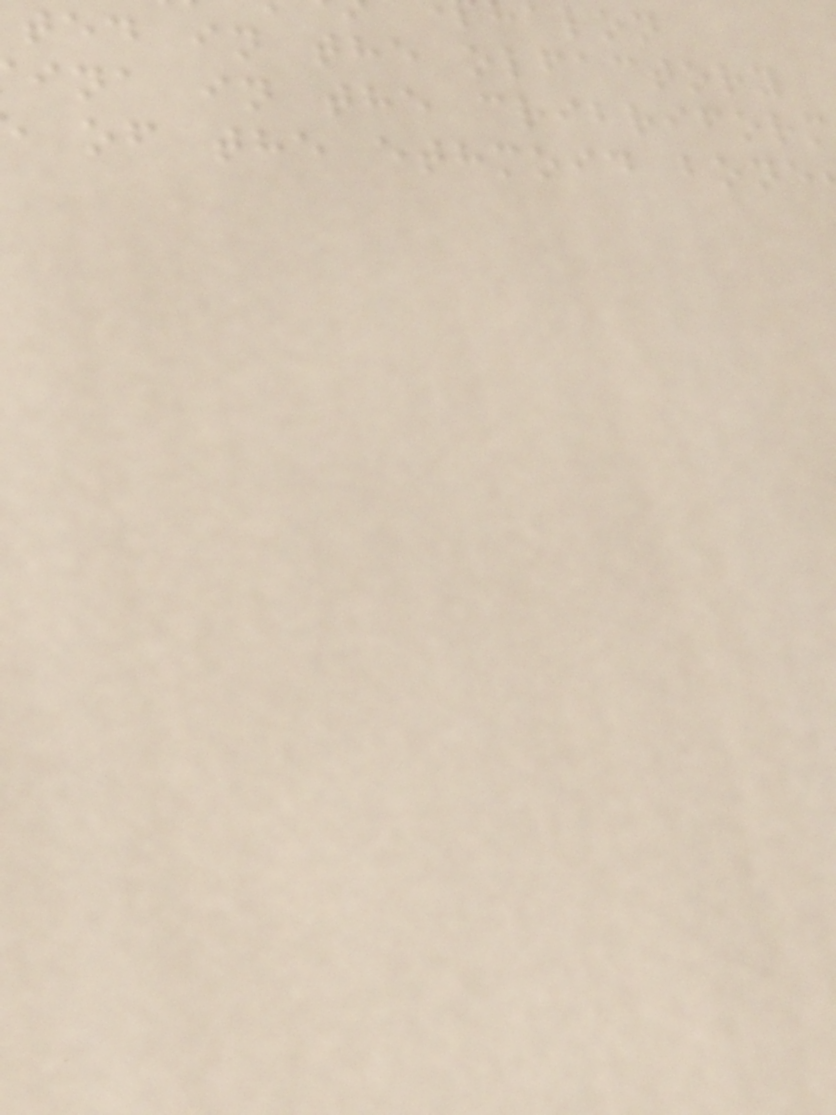ted in the olfactory
ina in the cribriform
of the ethmoid bone
